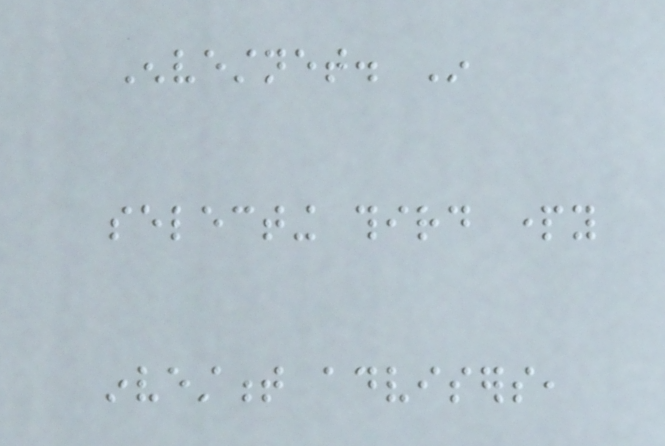Envestnet. In
selecting third party
investment advisers,
